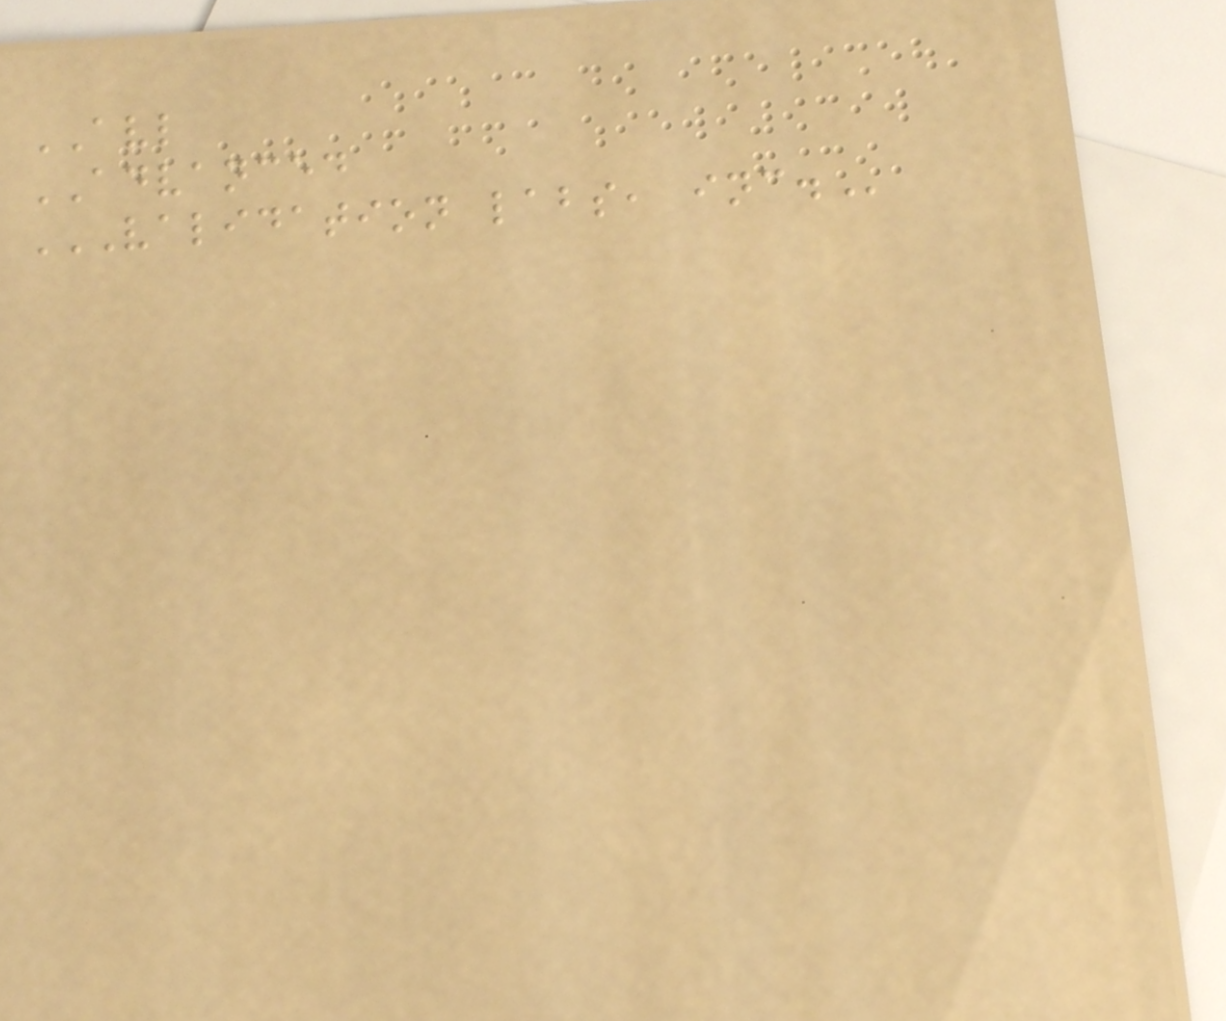AVL
ADVANCED
VALIDATION LABS, INC.
